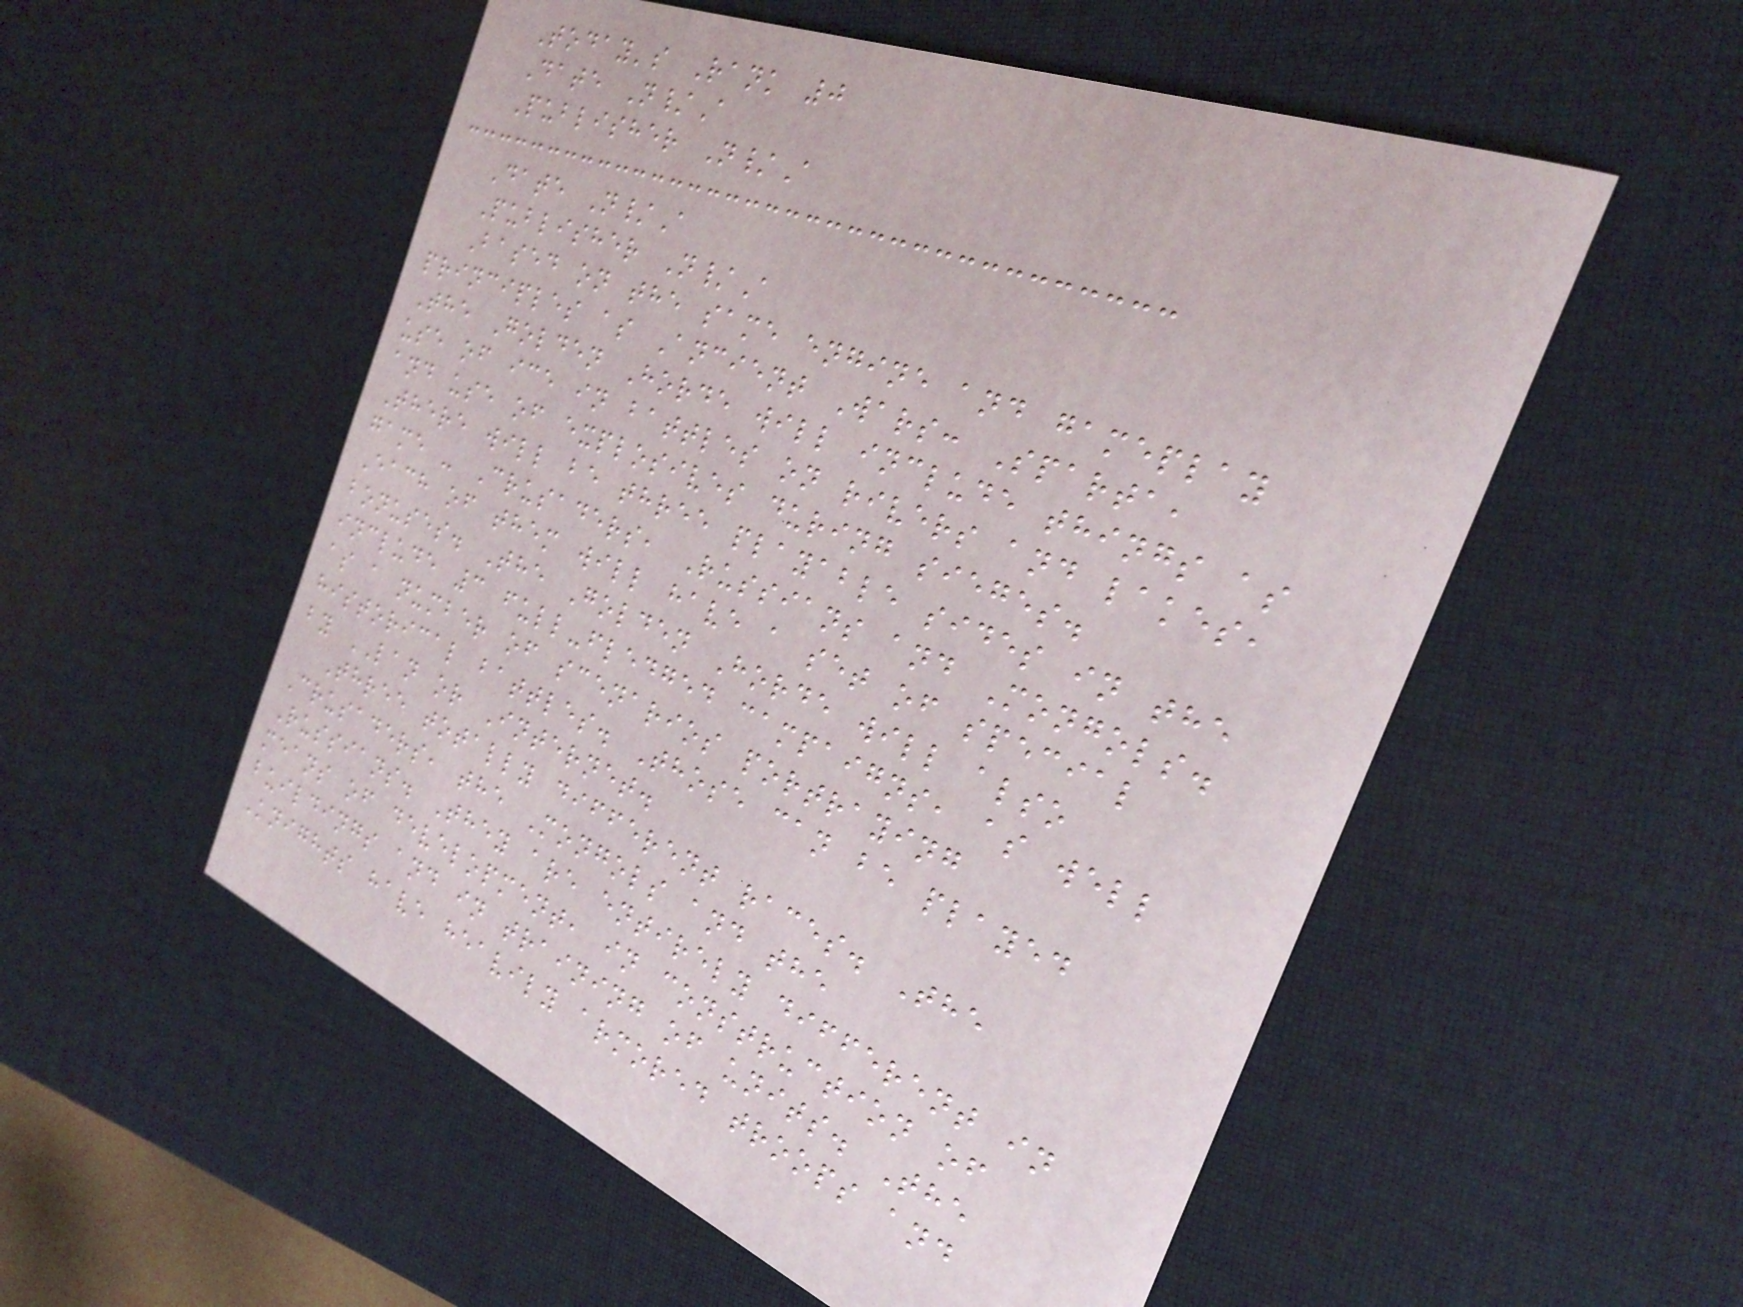Today's Rank 0
Date N/A
Publisher N/A
Date N/A
Publisher N/A
Based on the same engine and gameplay
principles as Ancient Wars: Sparta,
The Golden Horde will include things as
use of ice in battles on rivers and lakes,
and use of explosives during sieges.
There will be three playable sides in the
game - Crusaders, Russians and Mongols.
Each of them will have a set of special
bonuses. The Golden Horde will also
include 3 full-fledged campaigns, as well
as a number of scenarios portraying
historical battles. Those can be played
by LAN or Internet.
Three totally different races. The
Crusaders, the Mongols and the
Russians. They are entirely different in
means of development, in construction of
buildings and in training of units. The
Knights have heavily armored troops and
